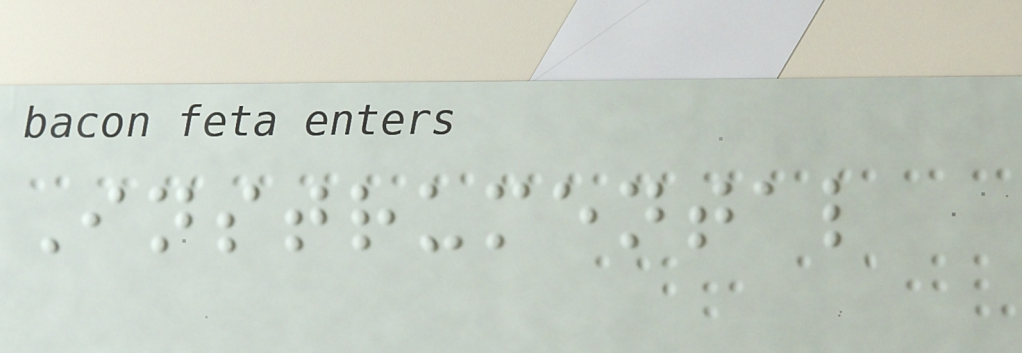Instrumental
